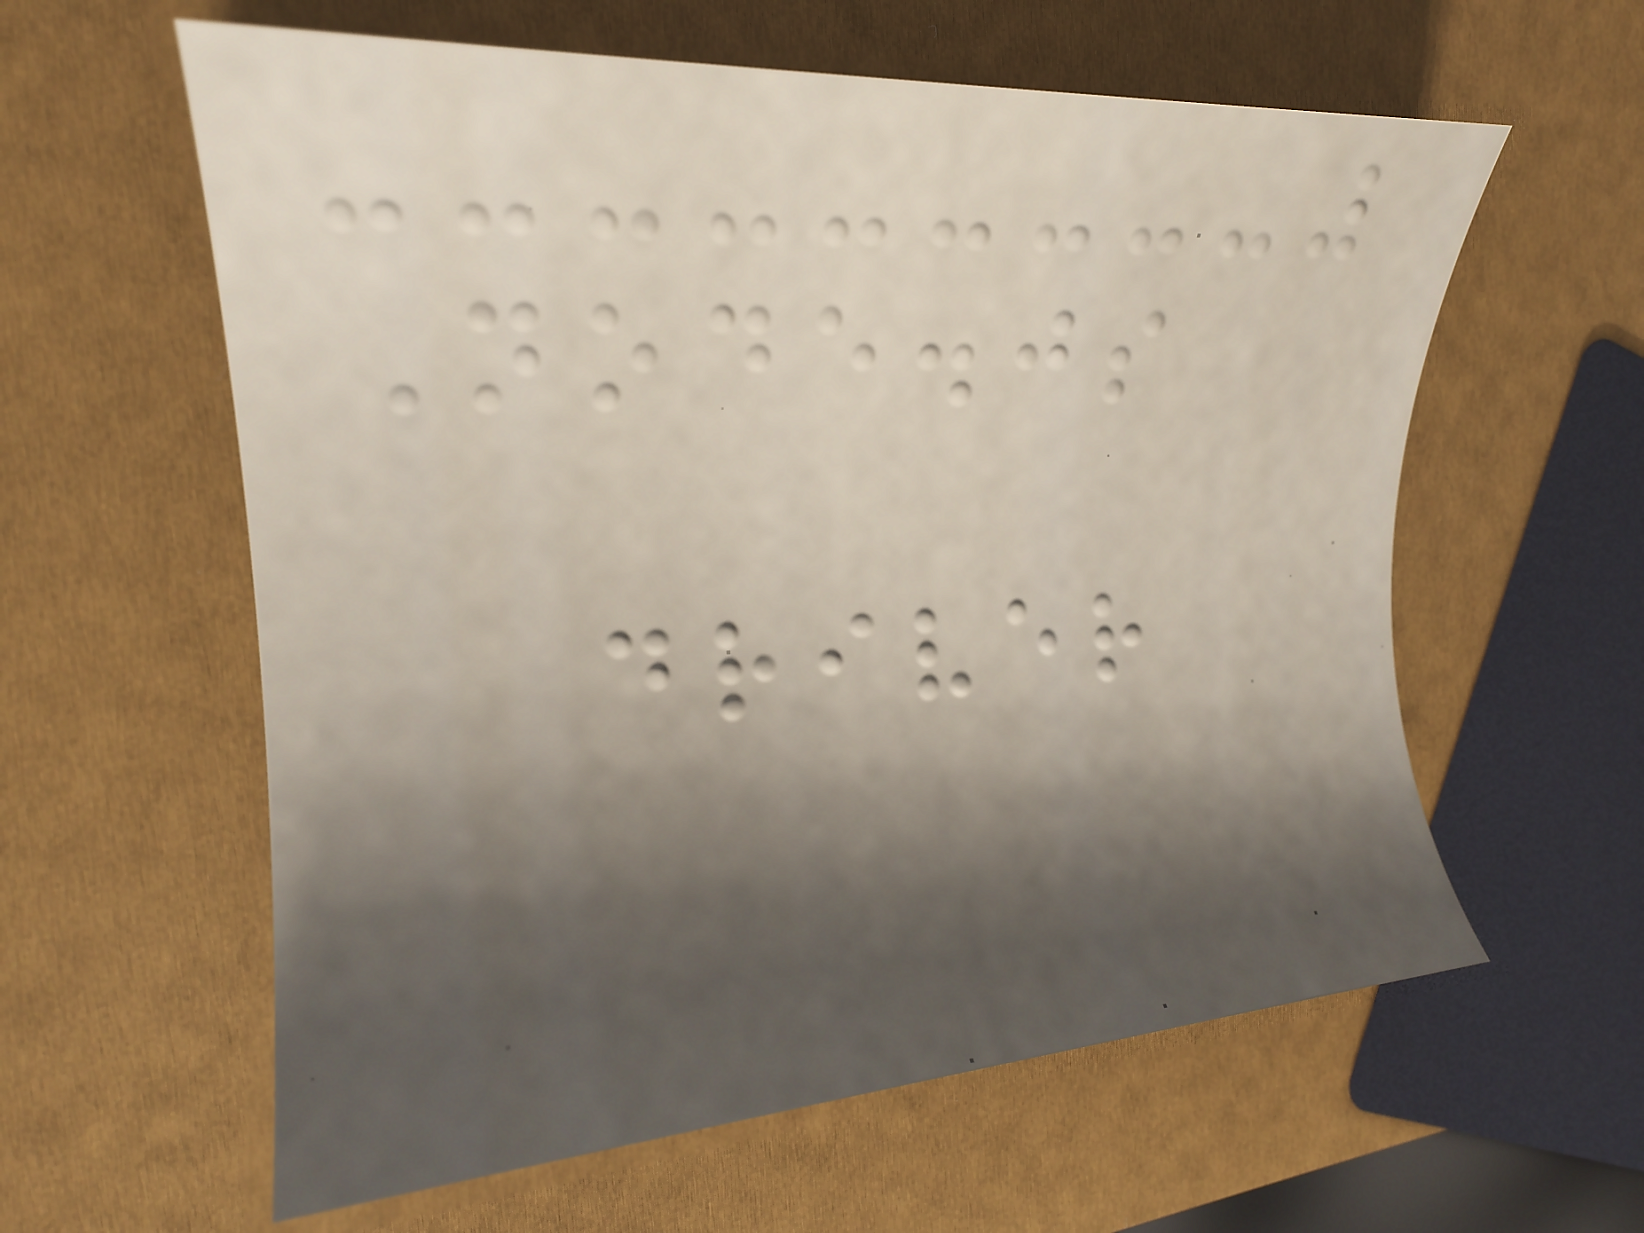Node.js
driver
